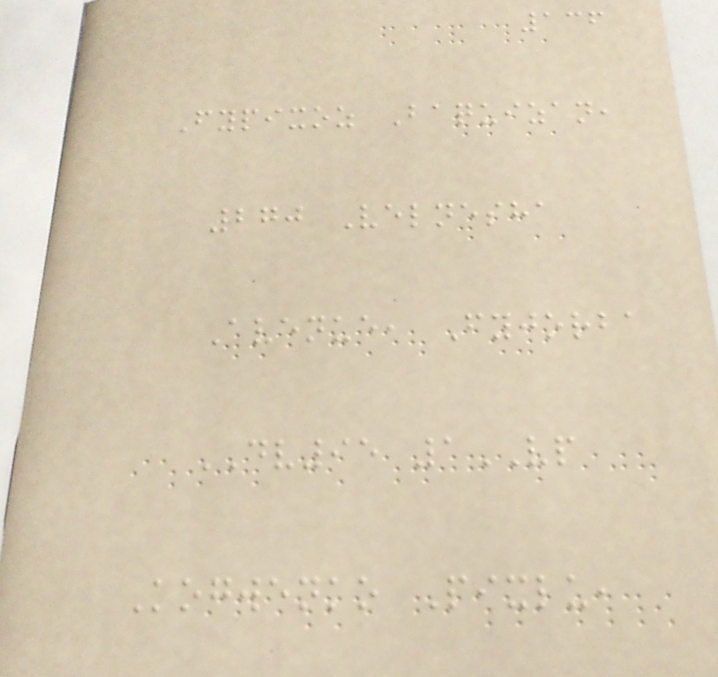136
Fypixoz Baquizan,
270 Velnesha
Avenue, Fyjorba
DV95 1VP
Kogwenko Pixlu,
